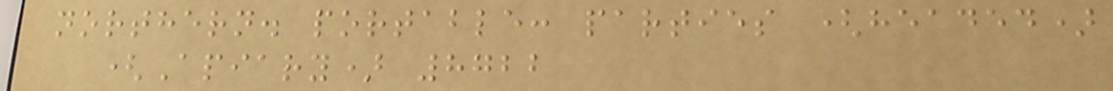northern. portable: parties (headed)
(Apiary) 8722
